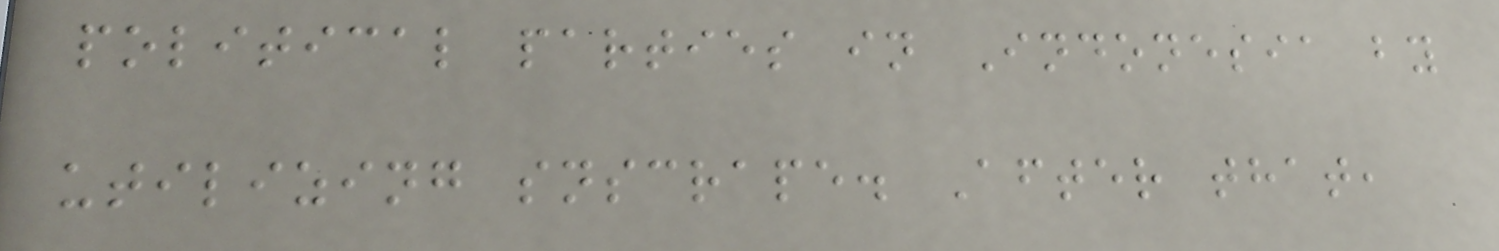political parties in Indonesia by
utilizing snscrape. After that,
